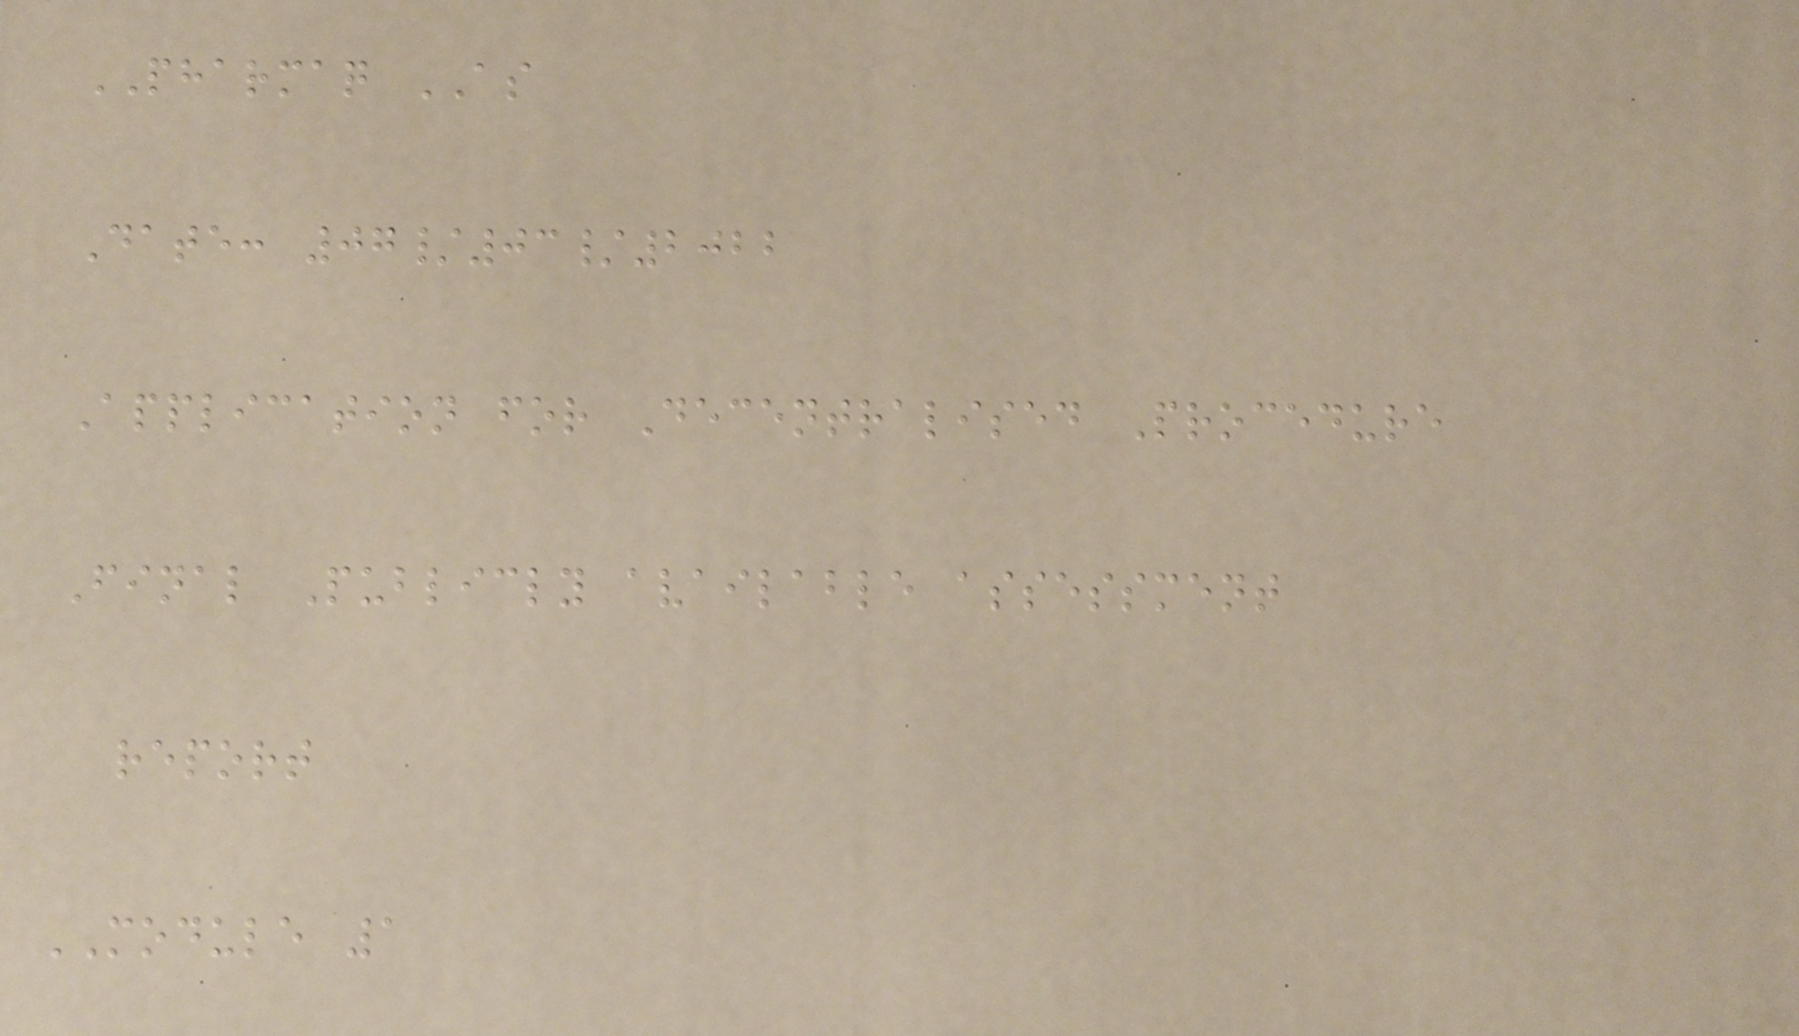PHARMAQ AS
Date: 07/03/2022
Application for Decentralised Procedure
Final Publicly available assessment
report
MODULE 1
